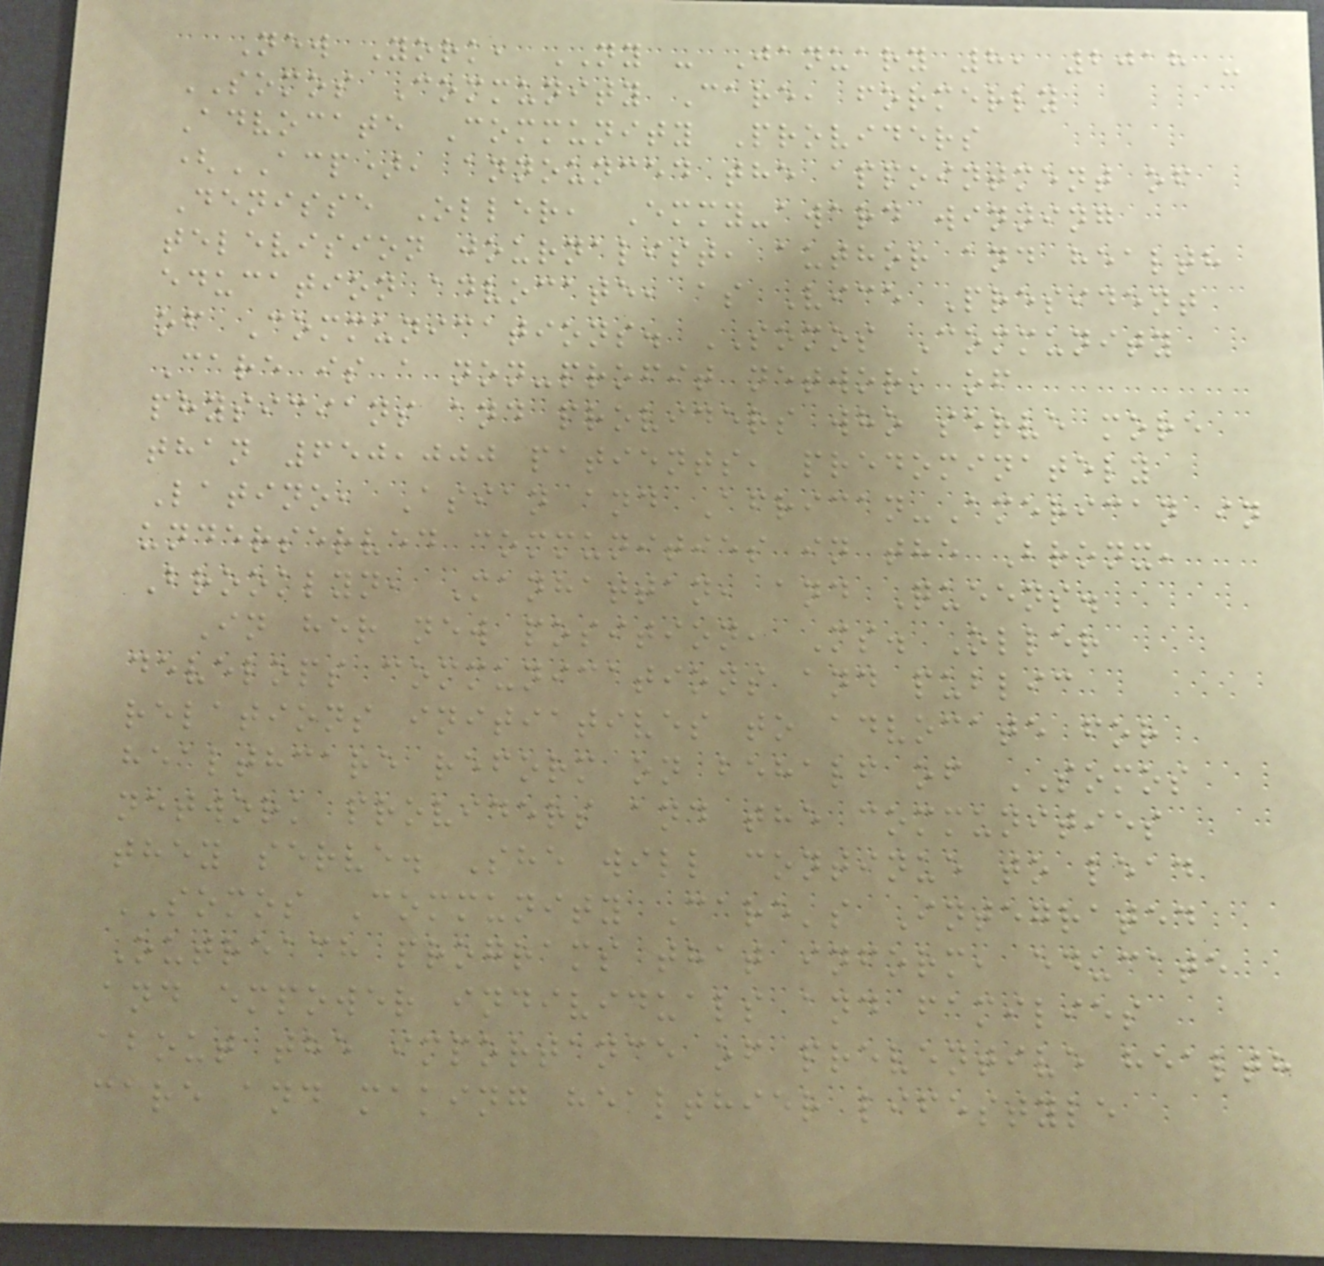New York, NY - January 8, 2018 -
SOMOS Community Care, formerly
Advocate Community Providers
(ACP), announced the appointment of
Denisse Oller, Emmy-award winning
television journalist, author and health
education advocate, as Vice President
of Communications. SOMOS Community
Care is a non-profit network of
physicians and providers who serve more
than 650,000 patients, predominately
Latino, Asian and African-American in
underserved communities in the Bronx,
Brooklyn, Manhattan, and Queens.
In her new position, Ms. Oller
develops communications and public
relations initiatives to advocate for
healthcare reform on behalf of SOMOS
network providers and the communities
they serve. She will continue to lead
SOMOS Community Care's Integrated
Outreach programs that inform, educate
and empower individuals and families
about the importance of preventive health
care and making healthier lifestyle
